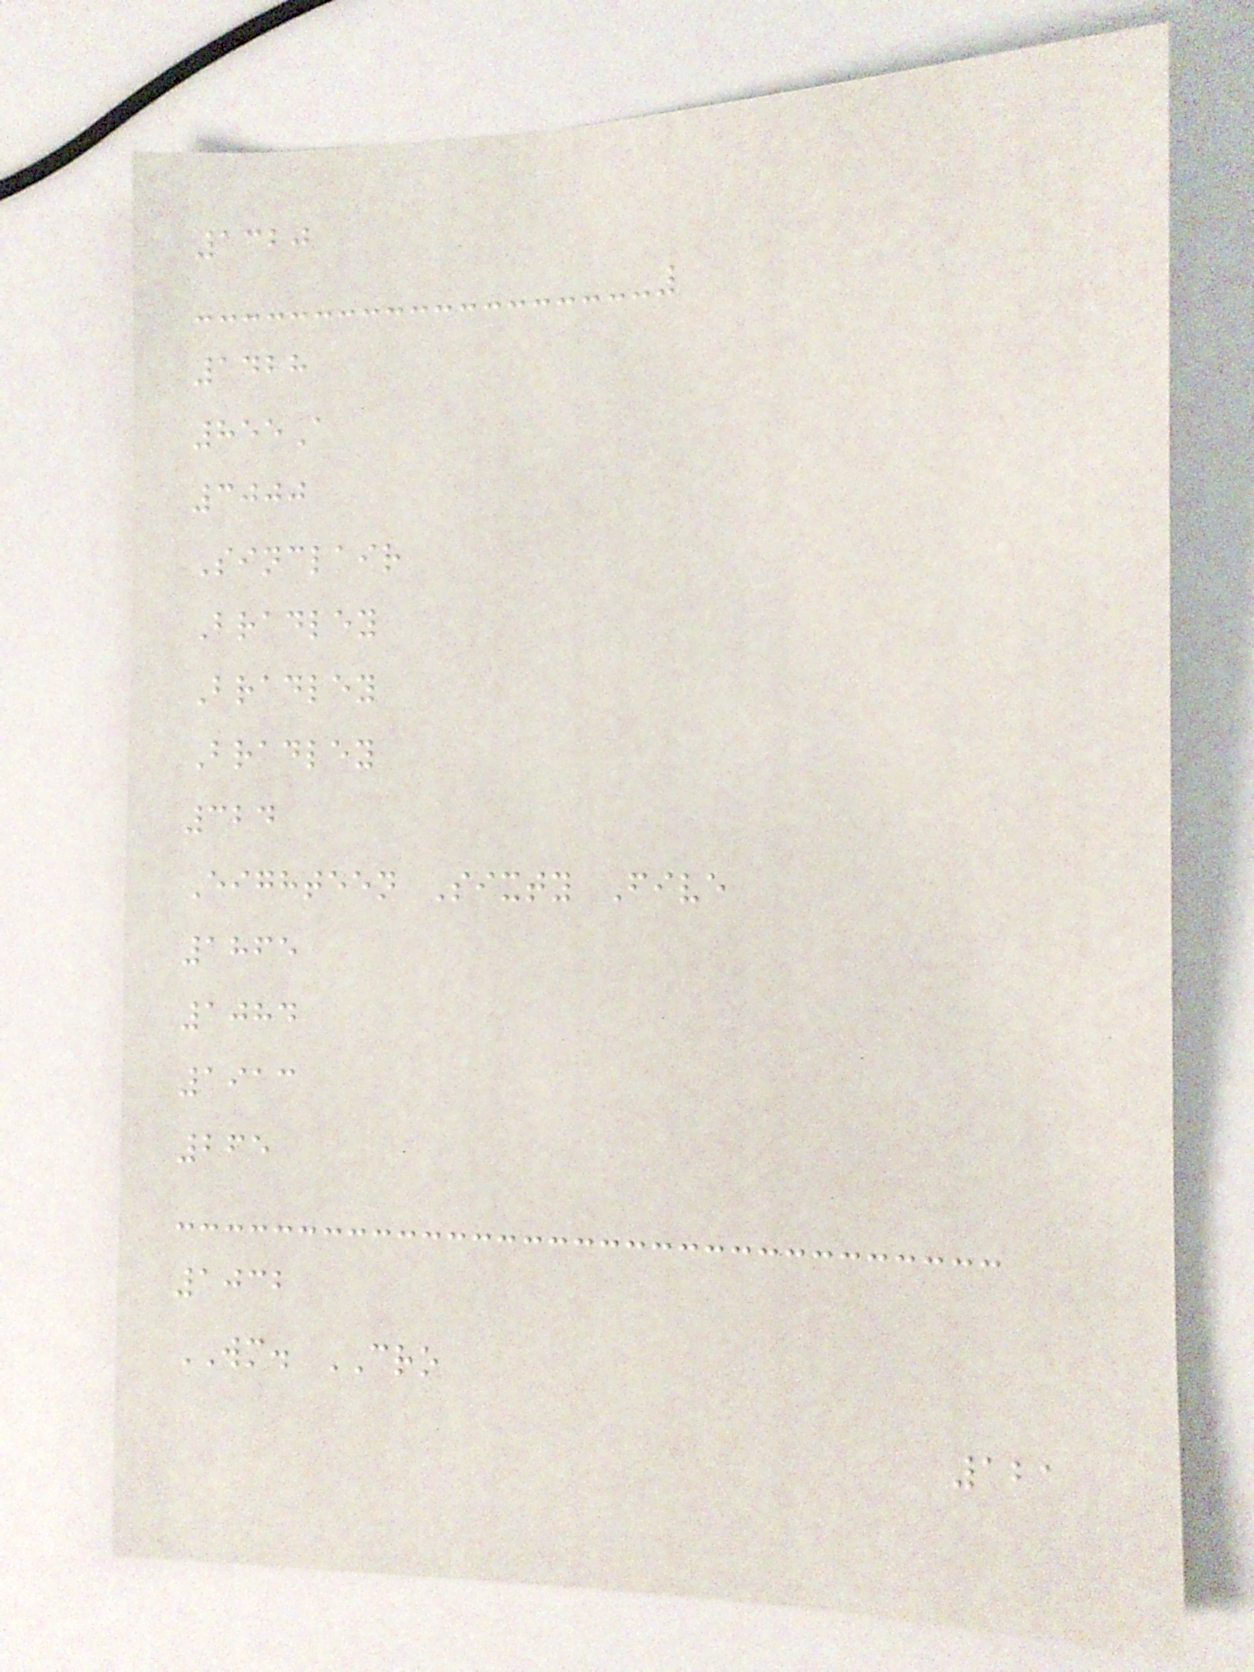1320
1428
855A
3000
Sinclair
Bradley
Bradley
Bradley
324
Eighteen Sixty Five
1865
1084
1913
265
1032
WM. CRO
121
